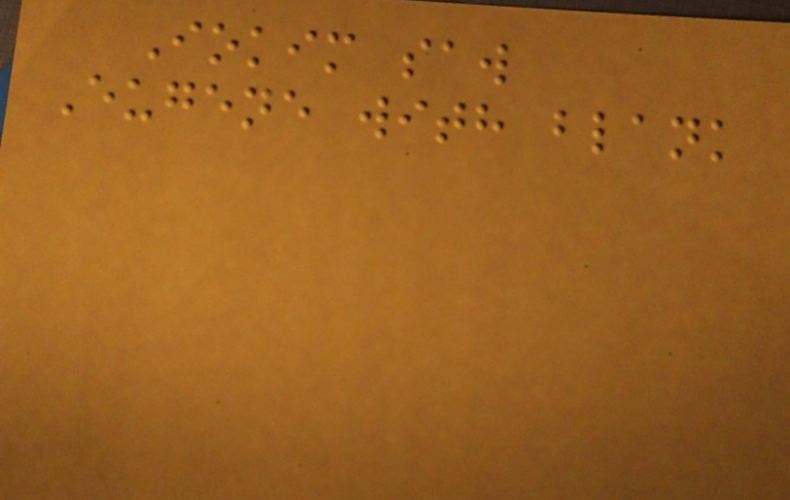Iokim saw
Eugene with blank
